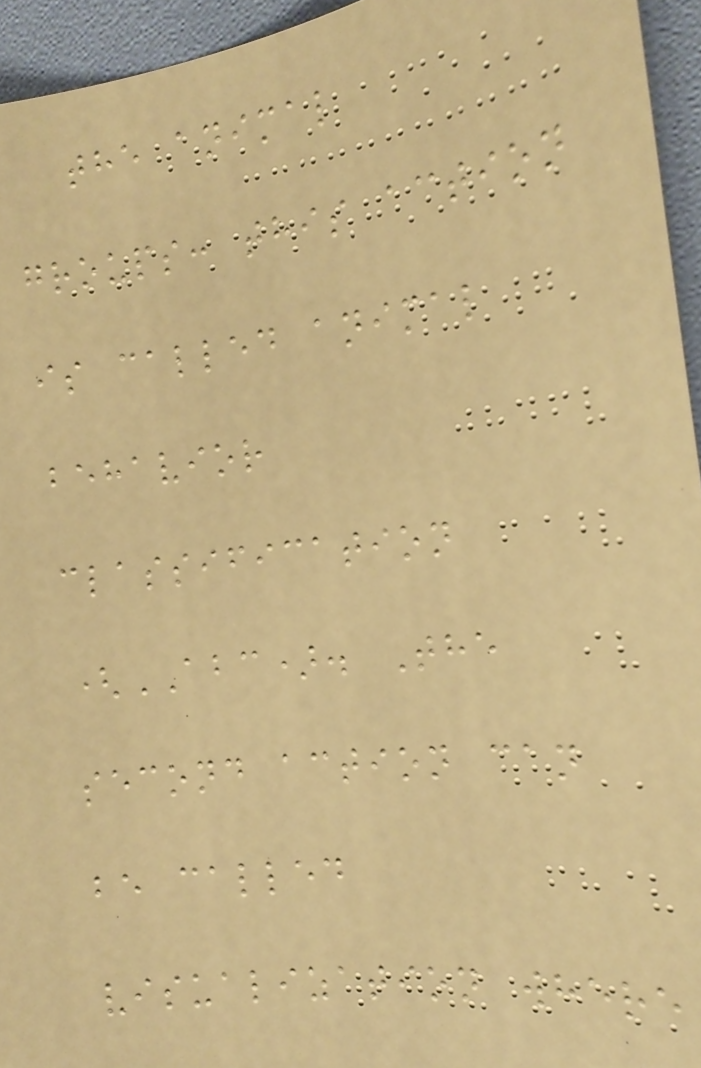the animal
groups: this action
is called animal
behavior
classification
(ABC). The
second action can
be called
visualization where
